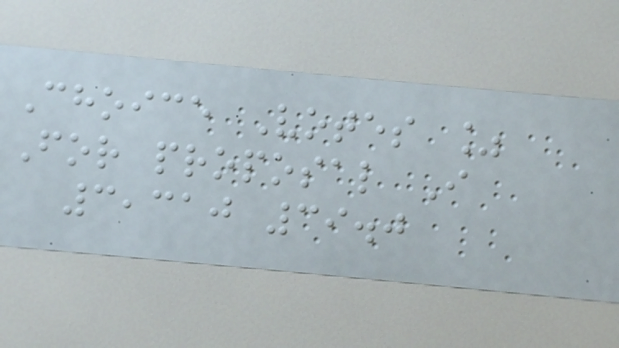Choice Votes %
For proposal I
3,310 39.0
